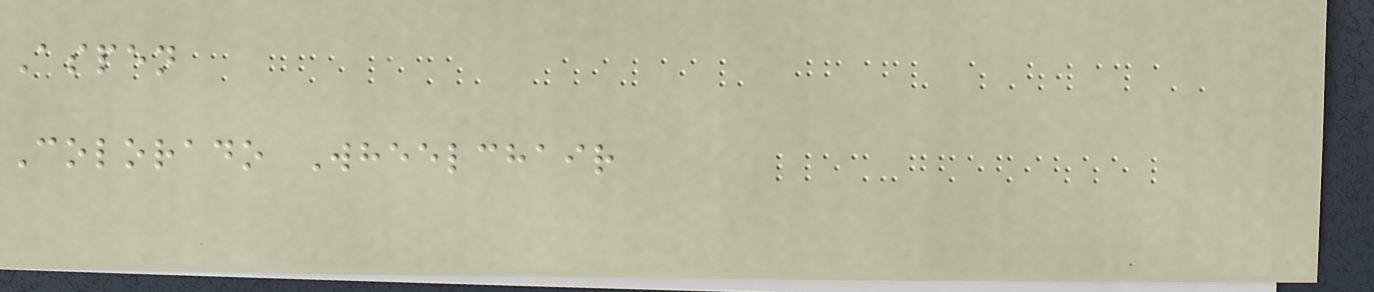Aspen
Colorado Wheelchair
